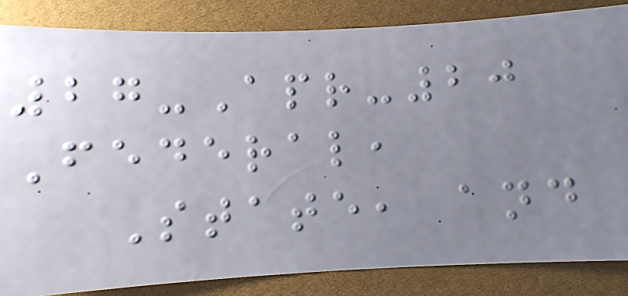27-Apr-20
Federal,
State, and
